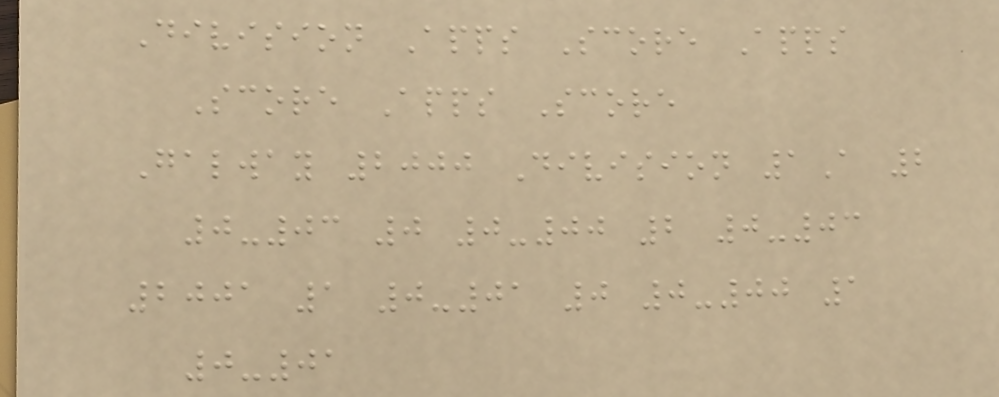Division Apps Score Apps
Score Apps Score
Galway 2000 Division 1A 2
0-03 0 0-00 2 0-03
2001 1 0-01 0 0-00 1
0-01
